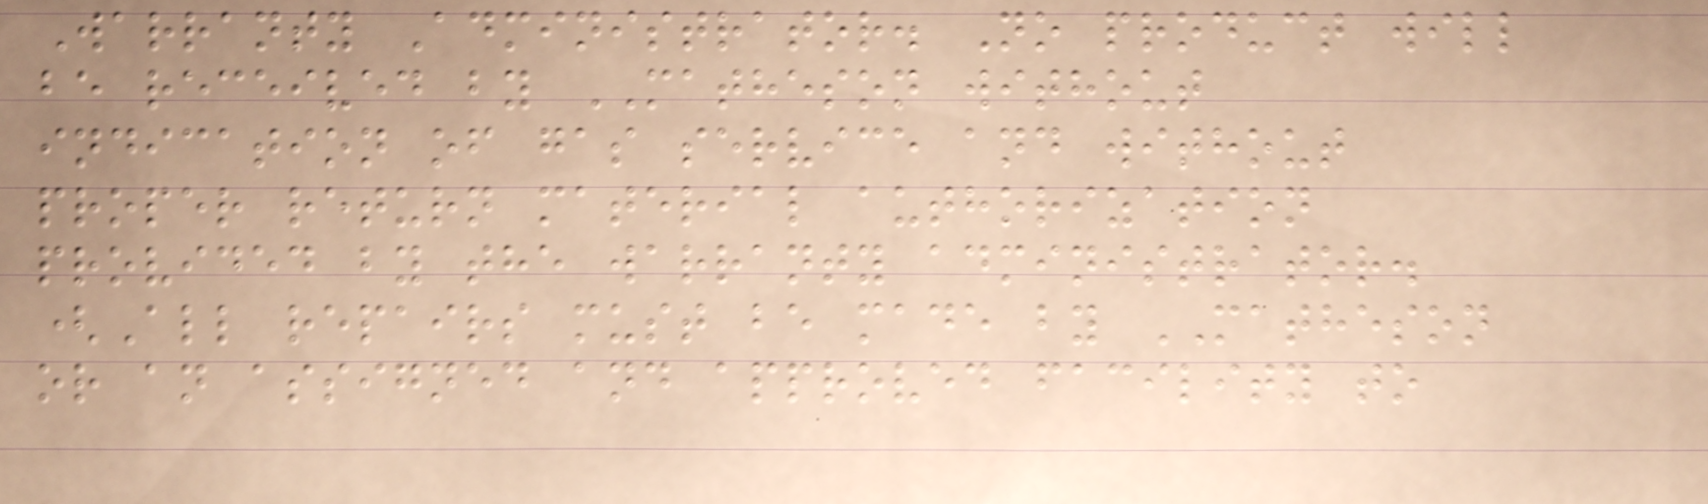Warranty Administrator. No product will
be received by MATHESON without
indication of gas service and without
proper return material authorization
provided by the warranty administrator.
(All repairs must be made by MATHESON
or an assigned and approved facility to
